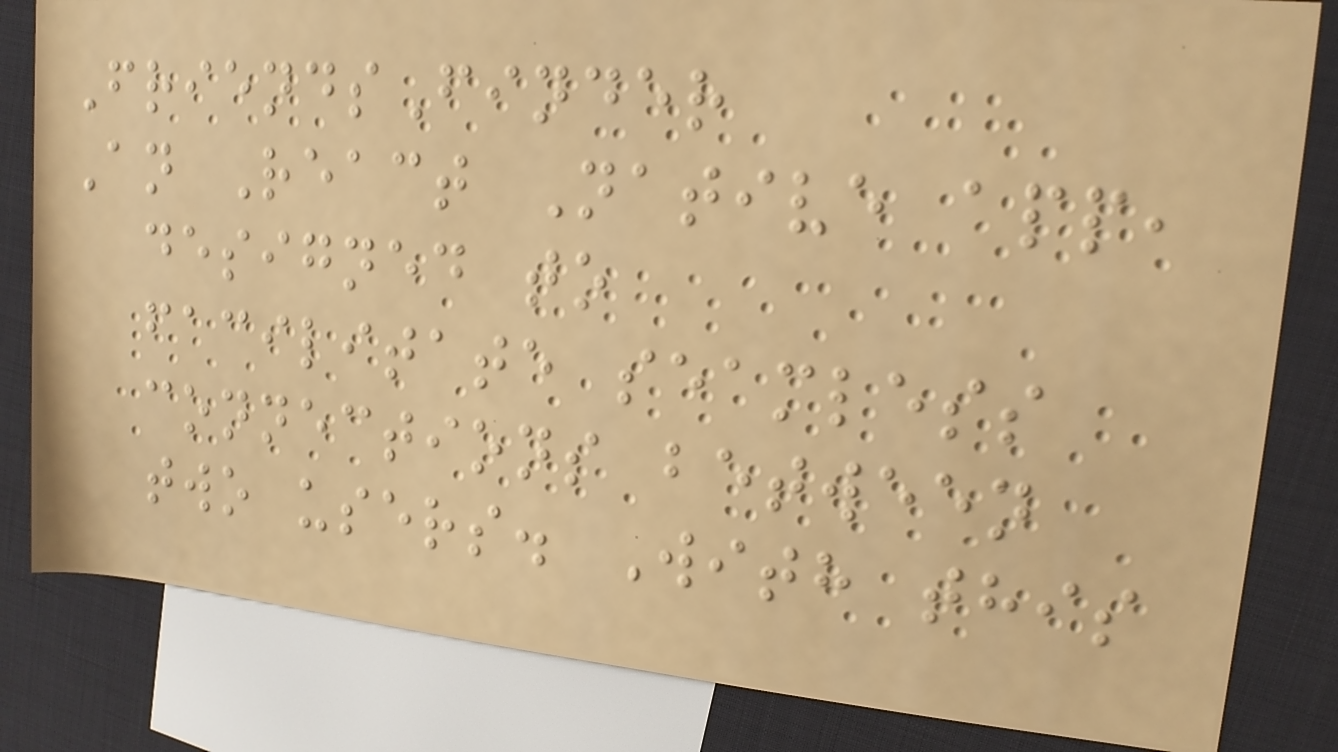FriendsFinder
An React Native app,
designed to
facilitate seamless
connections between
two users. With this
